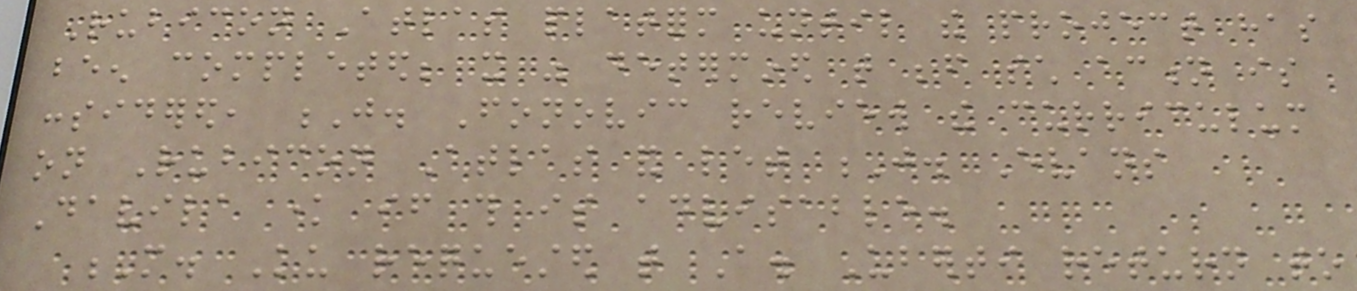Rubicon Atlas platform until the project has
been completed; it was determined that before such action is
considered, J. Fonovic review the curriculum
on Rubicon Atlas and let J. Evans
Davila know if this is advisable.
M. Ku requested that A. Uberti return to
